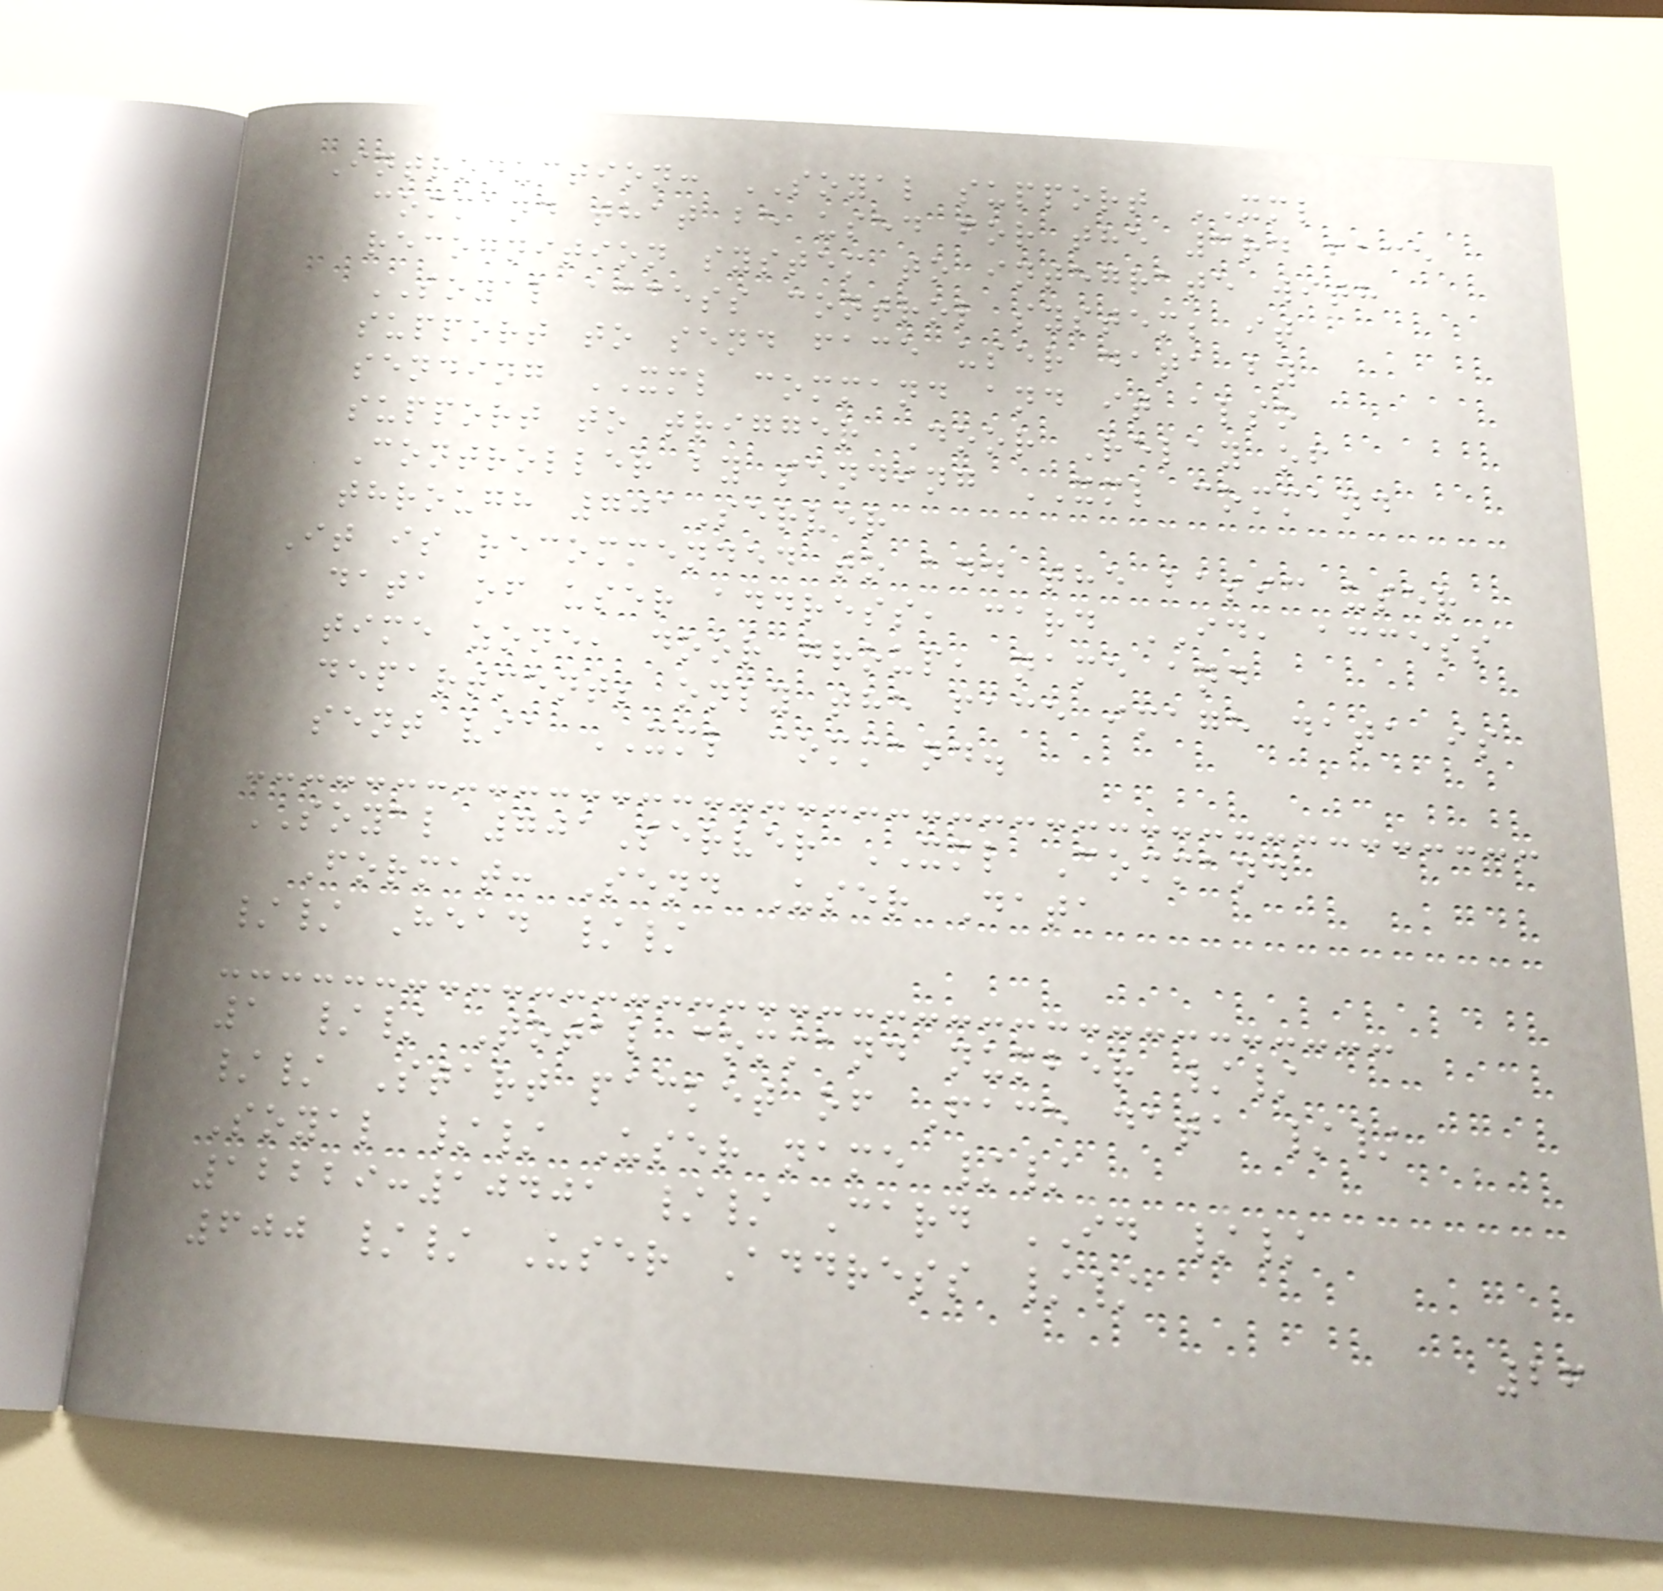Introduction: SOYAL support XML
command that be used for the 3rd face
recognition system to integrate with
SOYAL access control system; it
support to send face user data by
sending XML command and it also
support to trigger Door Relay of
Controller by sending XML command
through 701Server
It is recommended to add the basic user
data of user address, card ID, access
time zone, door group, name and
department; only the face image data is
sent via XML command.
SOYAL 701Server XML Command
Format: Send User Data
// Head //
1 // Total command number //
// Start packet of Face data //
Soyal // User name //
12229:10401 // Card ID //
600 // User Address //
26
